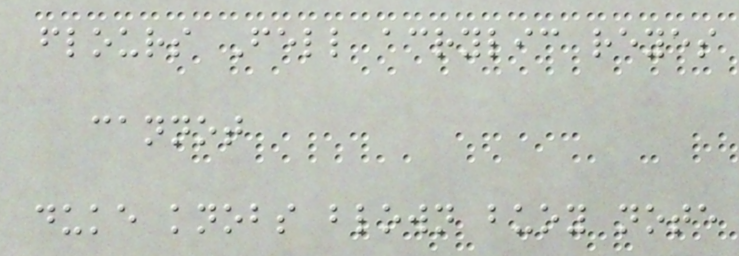flours Fell acrylic reyes
cannot
duke knobs blown buoy note
